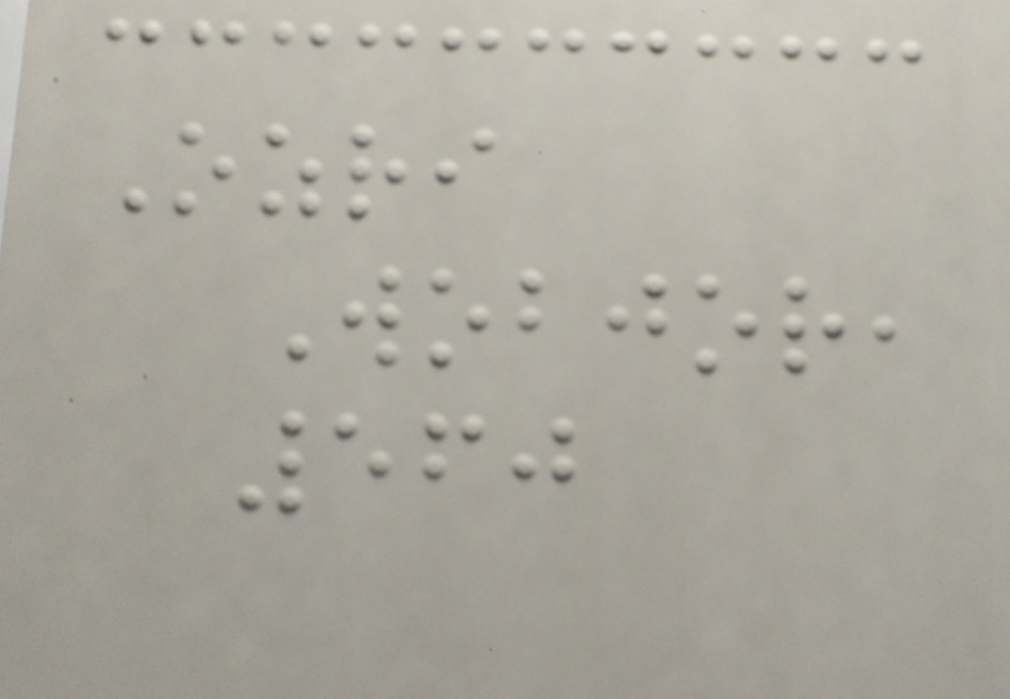Ozri
Wobjor,
560
